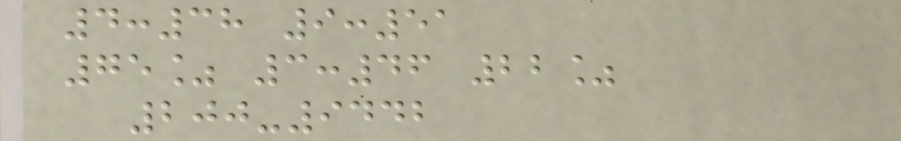4:38 9:51
75% 3:46 22%
200-9442
